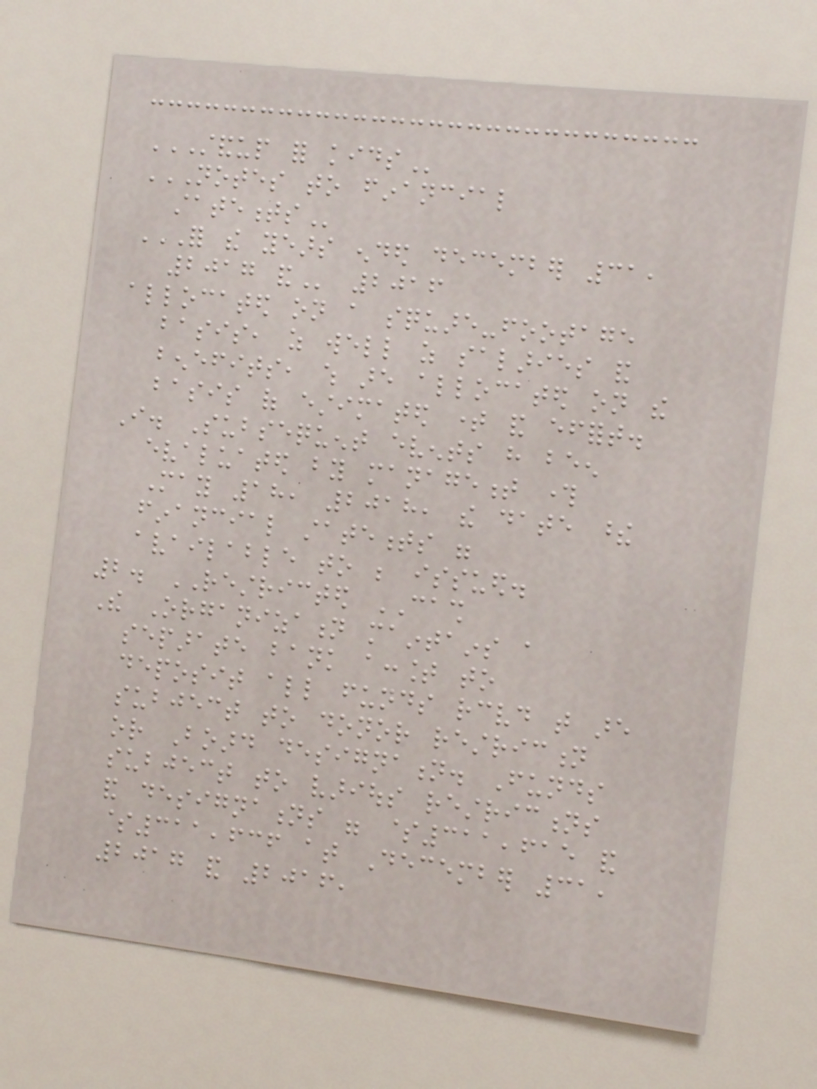STANDUP FOR KIDS
NOTES TO FINANCIAL
STATEMENTS
FOR THE YEARS ENDED DECEMBER 31,
2017 AND 2016
allocated on a square-footage
basis, as well as salaries and
benefits, which are allocated on the
basis of estimated time and effort.
I. Subsequent events have been
evaluated by management through
May 18, 2018, the date these
financial statements were
available to be issued.
2. RESTRICTED CASH
The Organization maintains a
separate bank account to
deposit all funds received that are
subject to donor restriction
or Board designation. Funds
subject to various restrictions
and designations were $311,615 and
$311,636 at December 31,
2017 and 2016,
